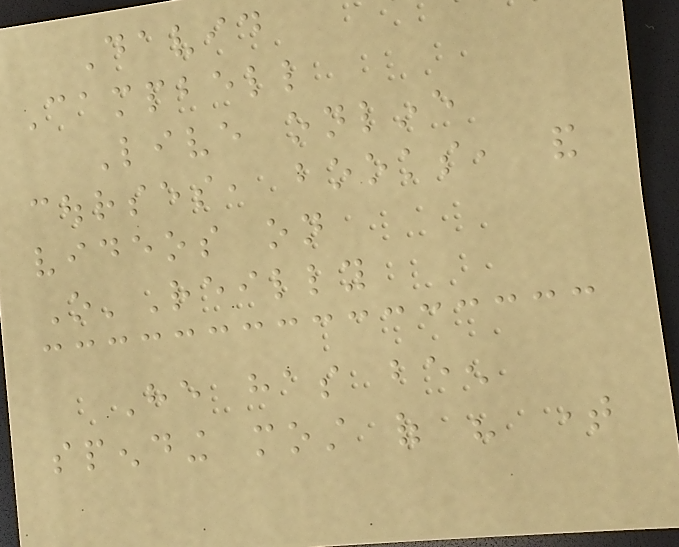David
Campbell
Live online
courses, books, and
videos on
O'Reilly
He has been
spending most of his time
